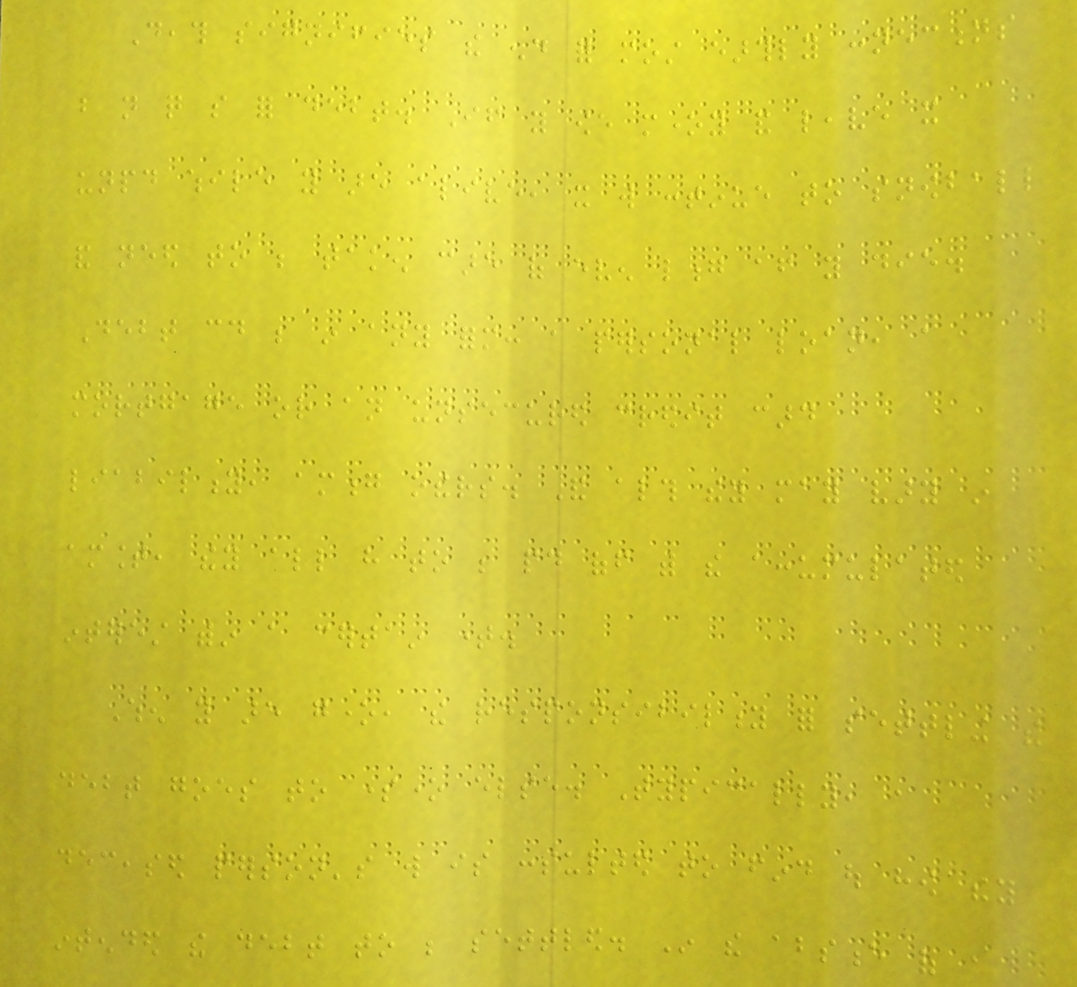Death signifies the end for most earthly connections
but not quite so for debt. If you owe money and leave it
unpaid while you are alive, it will continue to snowball
and need to be taken care of even long after you die.
Debt could be in any form: a personal loan, a
mortgage or an unsecured credit card
liability, among others. And although they may vary in
amount, they all have to be paid off with the accumulated
interest within a certain time.
When you are gone, the responsibility for settling the
debt goes to someone else. Typically, a
deceased person's will is consulted to find out how they
intended the debt to be settled. In the absence of a
